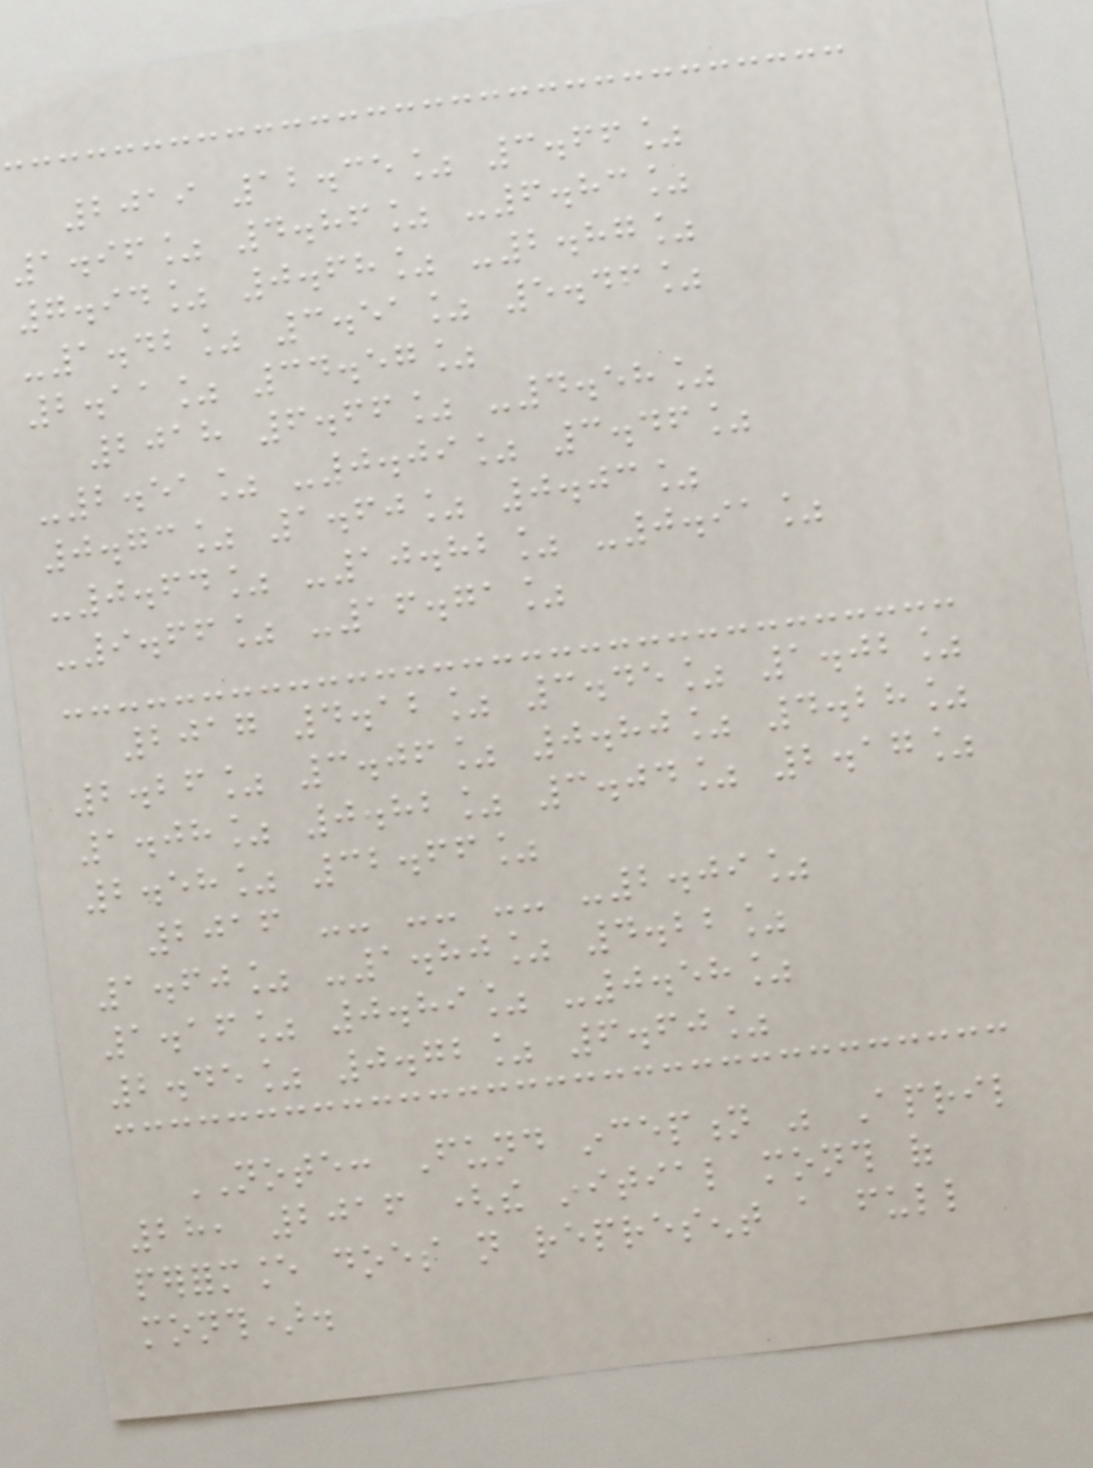2019 12.35% 3.66%
1.96% 4.86% -6.83%
7.94% 0.68% -2.87%
-1.42% 3.51% 5.46%
2.11% 34.57%
2018 6.66% -4.58%
-2.51% -0.09% 3.46%
0.73% 1.60% 0.03%
-0.64% -10.82% -0.91%
-9.66% -16.71%
2017 4.12% 3.45% 1.02%
2.26% 3.06% 0.80% 4.28%
1.08% 0.82% 3.04% 2.17%
2.58% 32.66%
2016 -- -- -- -2.09%
1.60% -1.80% 4.22%
1.16% 0.89% -0.58%
2.45% 0.72% 6.60%
NOTE: Fund inception was April
28, 2016 (the initial month of
performance does not represent a full
month).
